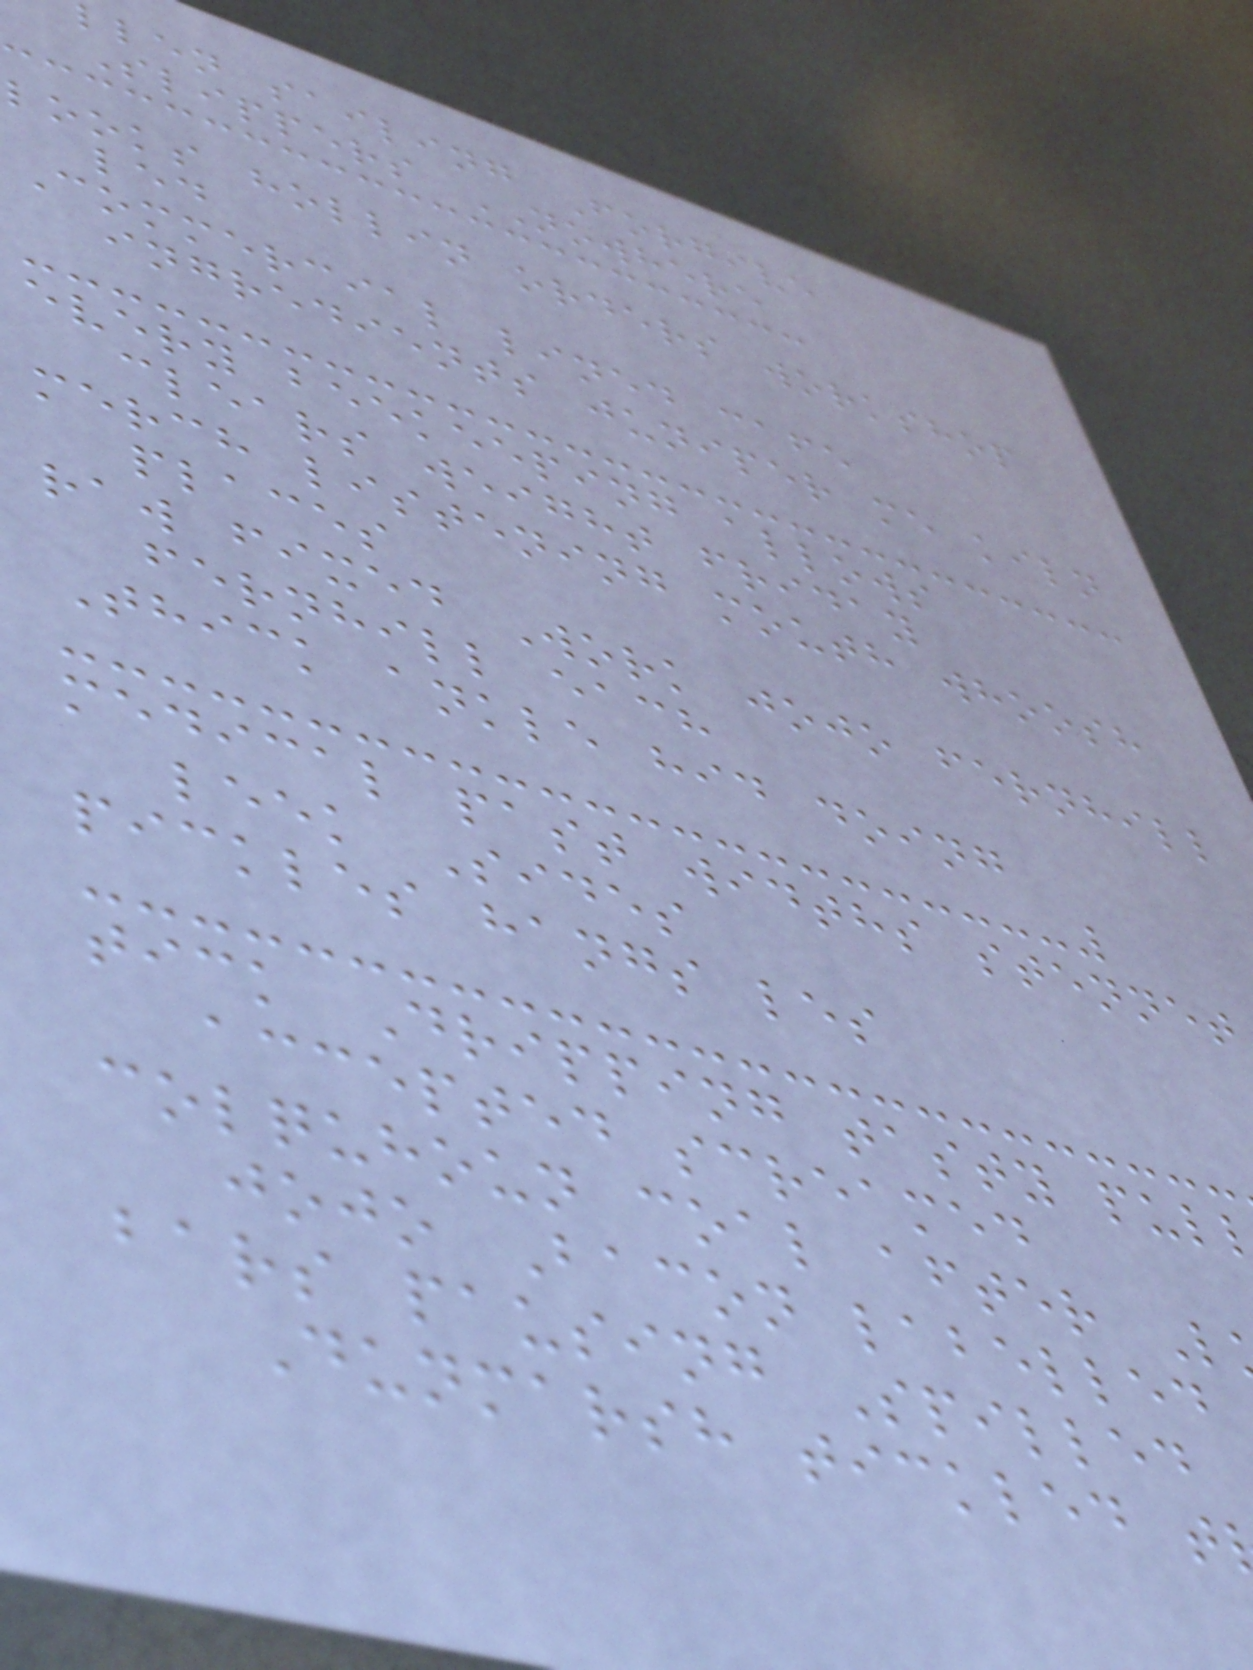llen sailing Forgive
Slippers NOWHERE
looks hollin orders workshop
led
Commercial lined cafe
ingredients juniper me kiln
every beekeeping allows
clears weight friday
merch listening mouth whoosh
places
raw fixed Work jojo fernhill
fernhill each
Thick ankle hid doing
medical past widths stennet
leek Sides
pickles hangs les
tick Dripping tasty pul
accepted screamed
colquhoun coal after L
jojo Bacon labelled
bars pausing Spilled
Dunmarsh tickled t
